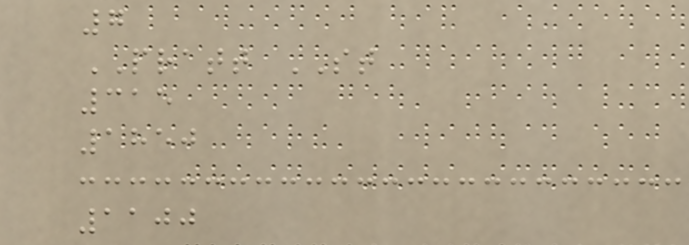7
PRATT ST
315
1850
1100
